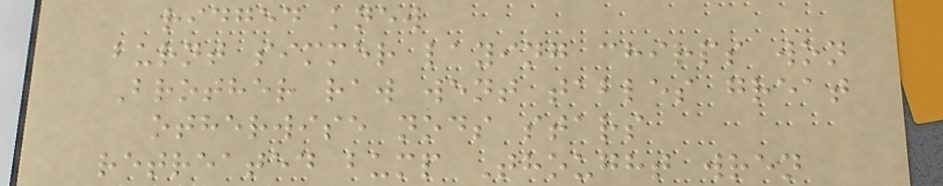ridged knew
burnt simmer laying chirps won
Brother raw went tables great
otherwise nods stars
retreated bump Thought wren
